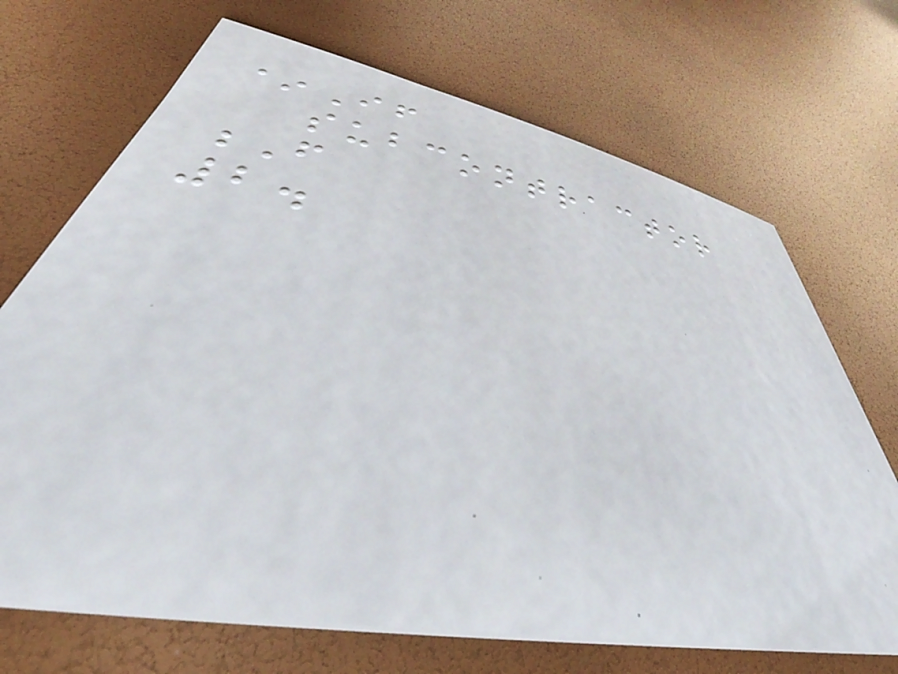*If
subcontractor
F
2.
